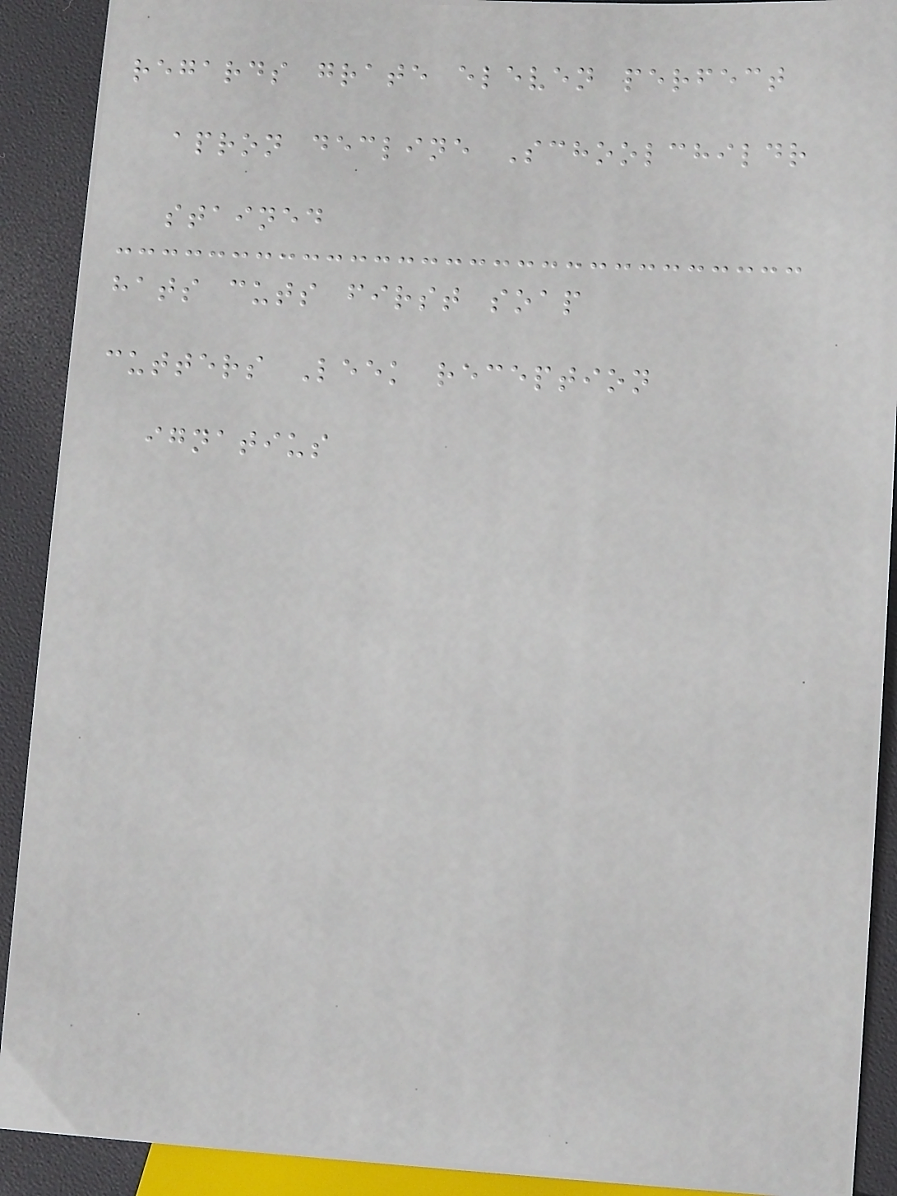regards grate eleven perfect
apron decline Schoolchildr
stained
hats cuts first soap
cutters Leek reception
ignatius
